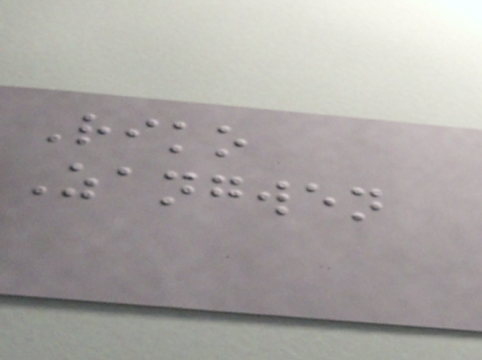Riko
Zangwen
